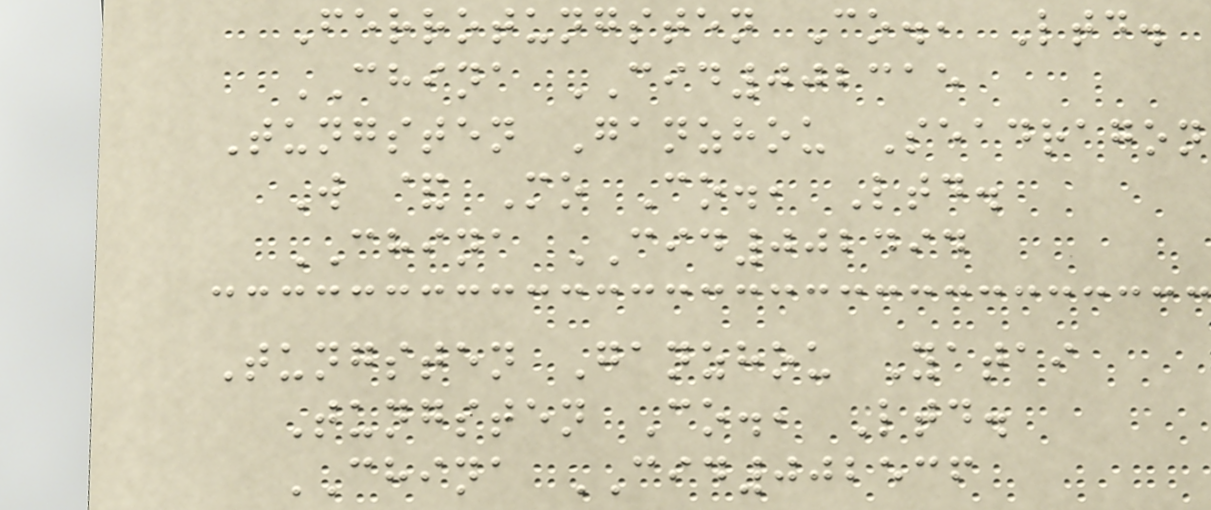Ferrotungsten Co., Ltd.
CHINA CID002315
Tungsten Ganzhou Seadragon
W & Mo Co., Ltd.
CHINA CID002494
Tungsten Ganzhou Yatai
Tungsten Co., Ltd.
CHINA CID002536
